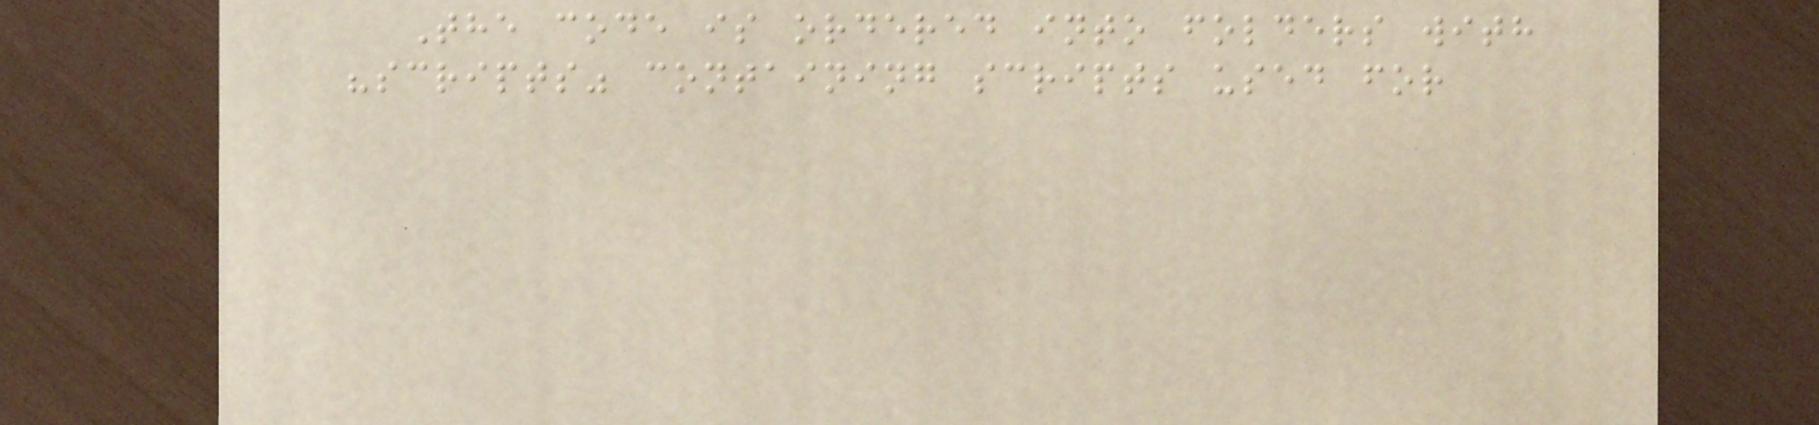The code is ordered into folders with
"scripts" containing scripts used for
